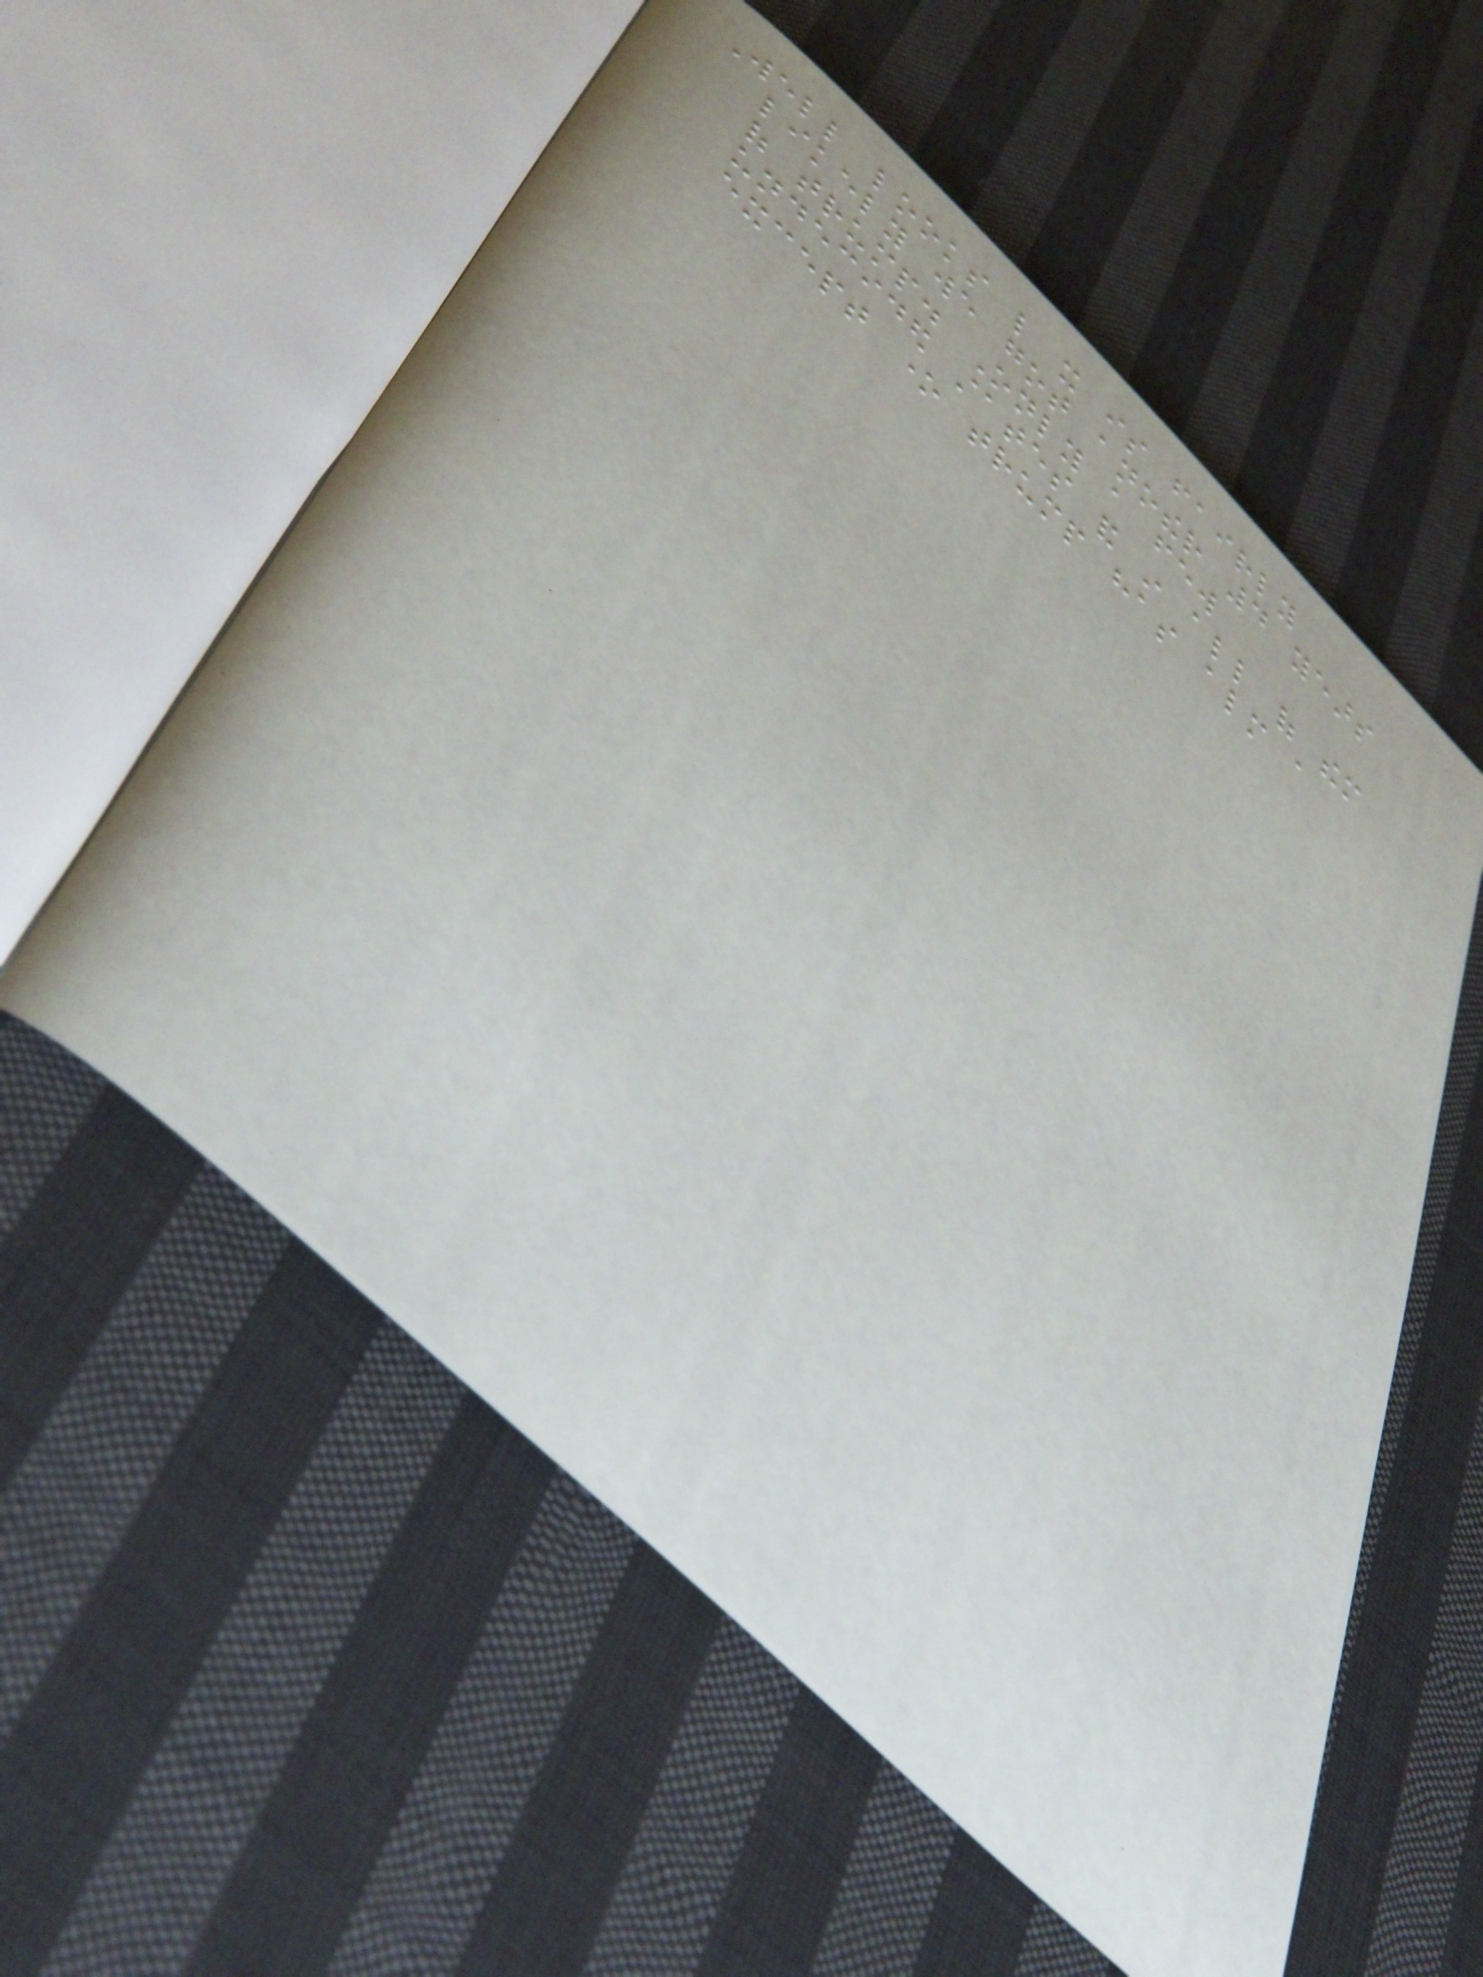Well looks like it is fairly
likely we got another 4 years
of trump. Only a few
undecided states and in all of them
except one trump has almost a
